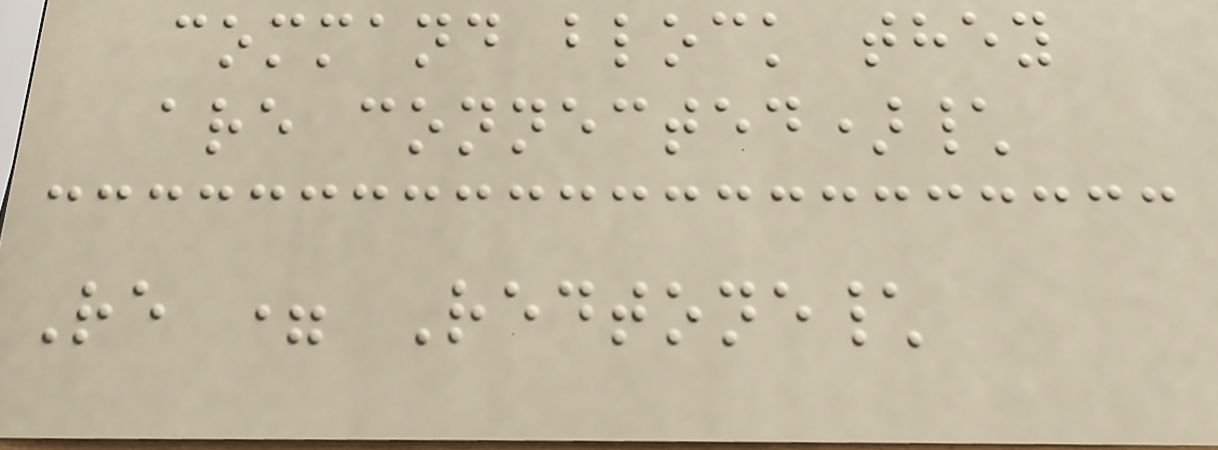command block they
are connected)\
Re = Redtone\
